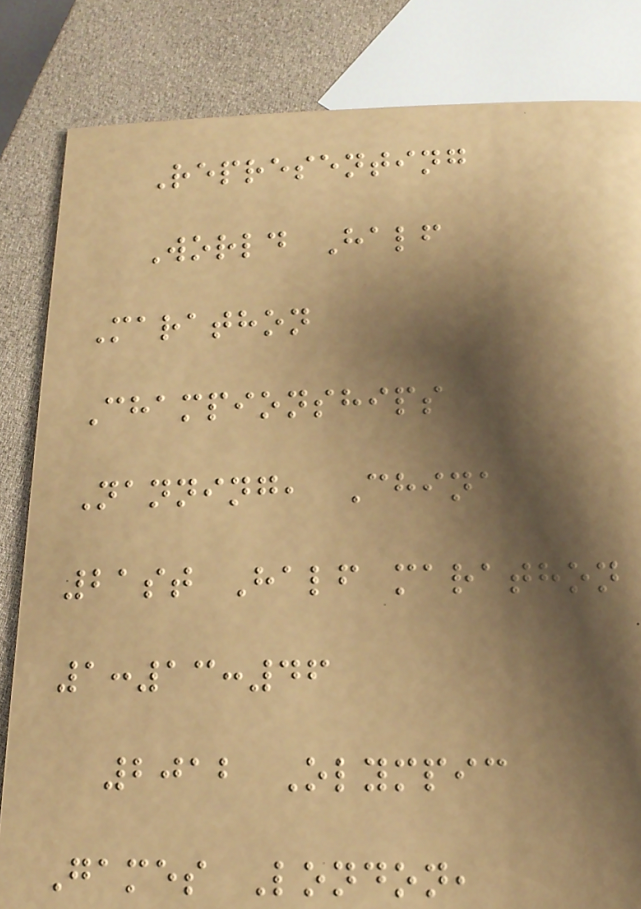Representing
World Half
Marathon
Championships
Nanning, China
21st Half marathon
1:13:46
2012 Olympic
Games London,
